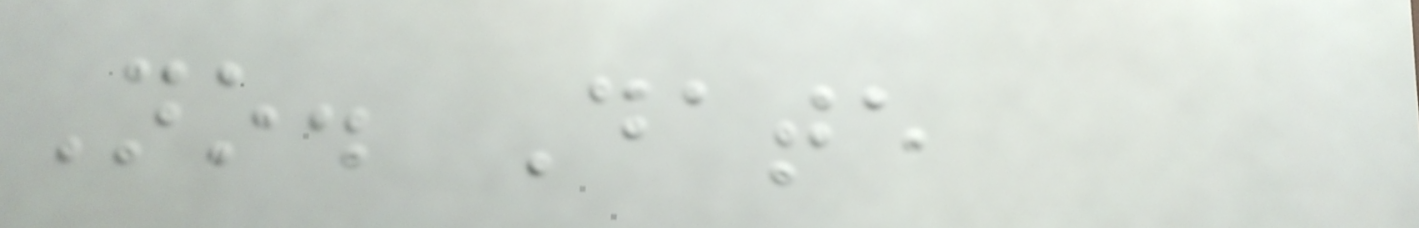No. Date
